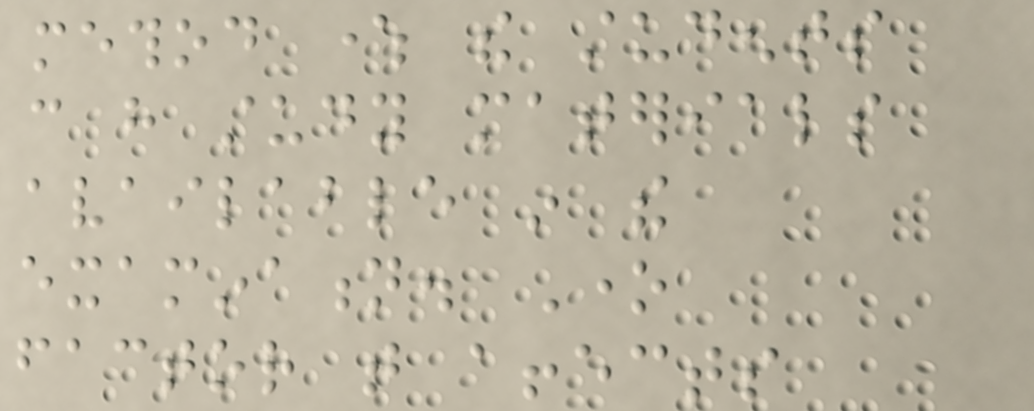method where the students
can have study materials
available in the
examination. One
factor that affects
